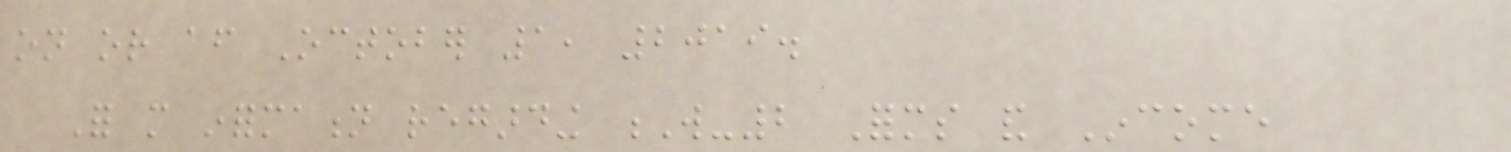on or after October 1, 2019.
For more information regarding W-2 Forms and Income
